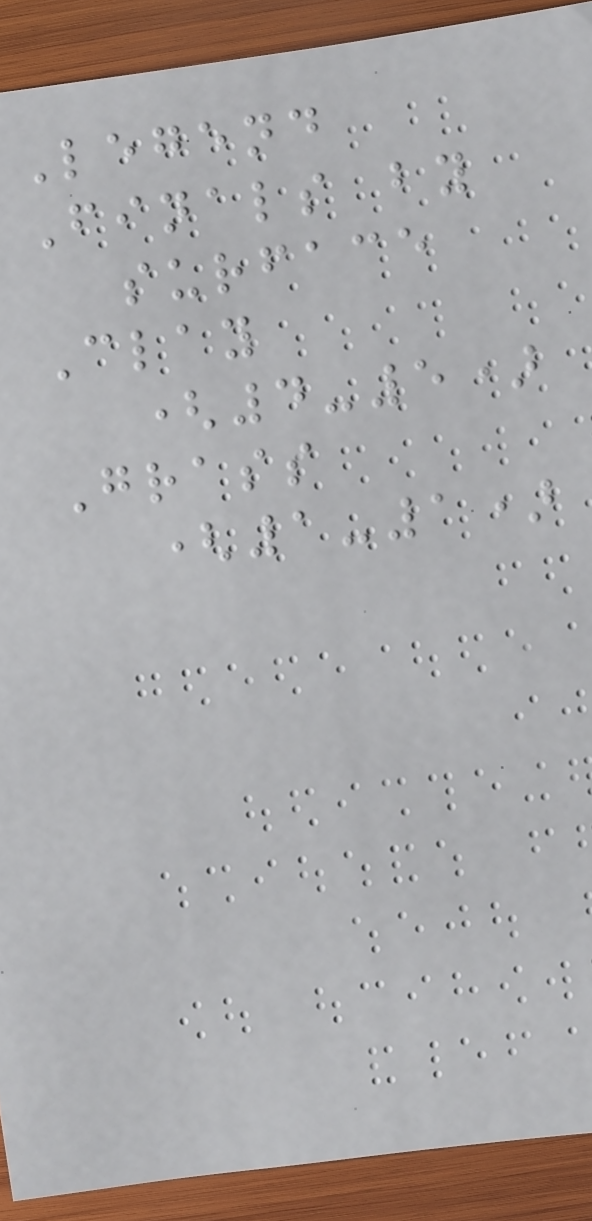Legend
Finals by
surface
Clay
(4-5)
Grass
(1-1)
